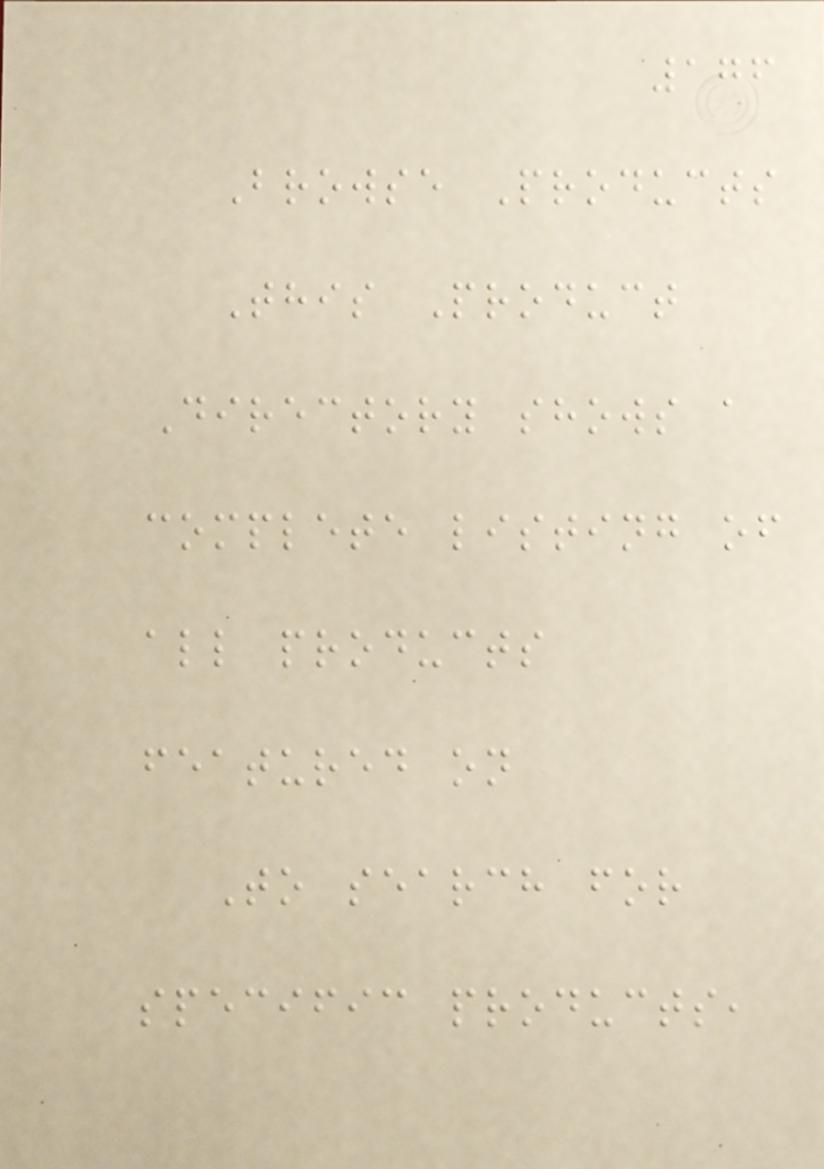176
Browse Products
This Product
Directory shows a
complete listing of
all products
featured on
To search for
specific products,
